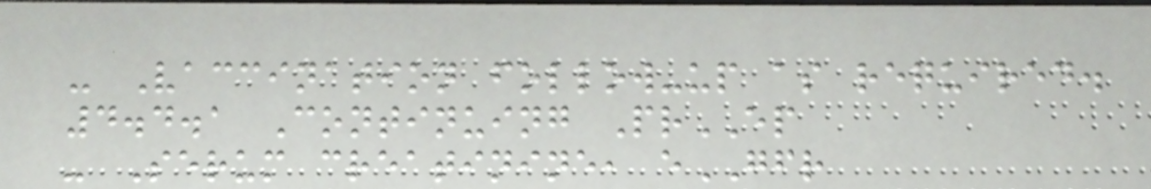- Vaccination follow-up as required.
4.4.1 Continuing PrEP
- Serum creatinine, eGFR
